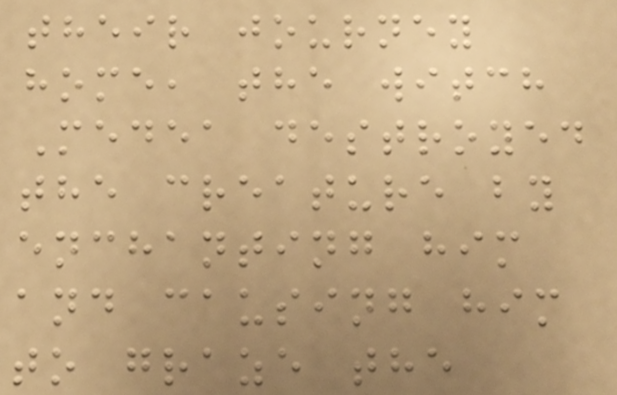their journey
home, the witch
Medea destroyed
the creature by
enchanting him
and causing him
to graze the
